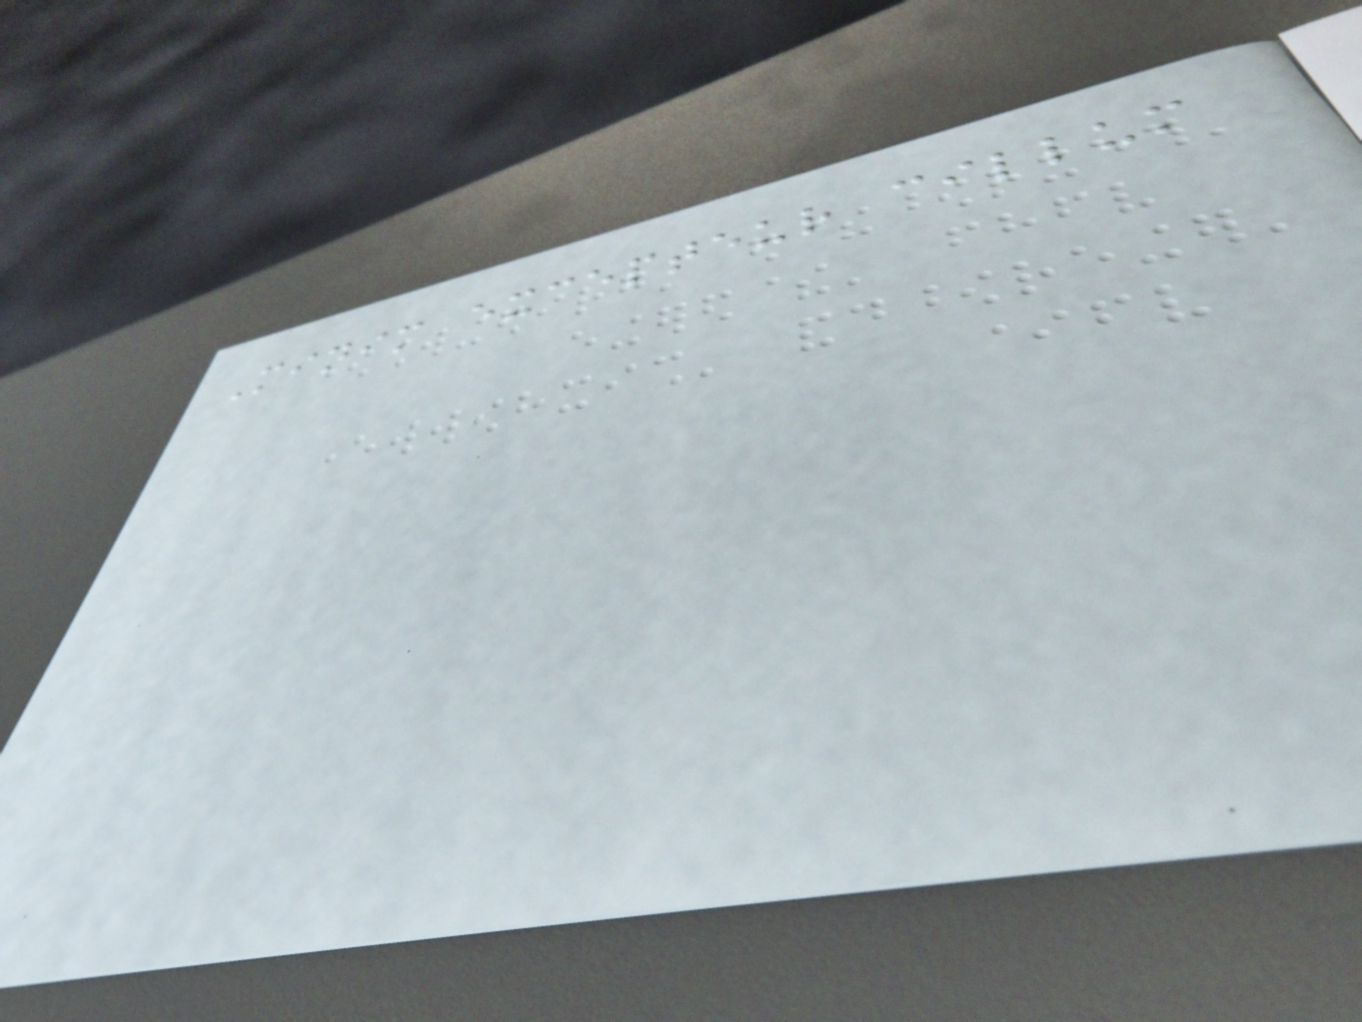Minim excepteur cillum
